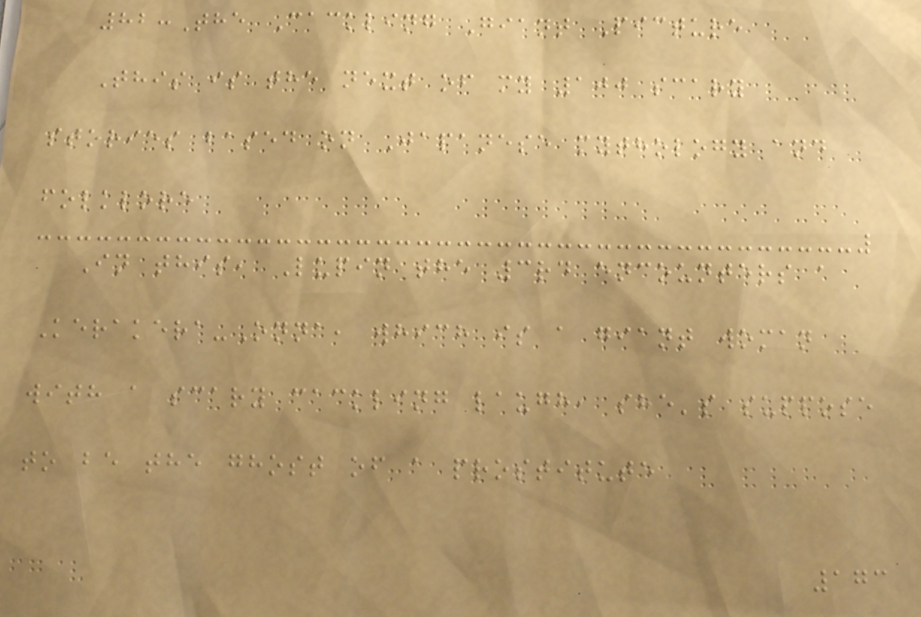82:The Cackling Giant Picture
This is the next of my 100 scary
stories based on Japanese mythology and
folklore
In this, Lupin the 3rd encounters a
Kerakera-Onna, which is a giant woman
with a scary cackling laugh, she's suppose
to be the ghost of a prostitute
173
